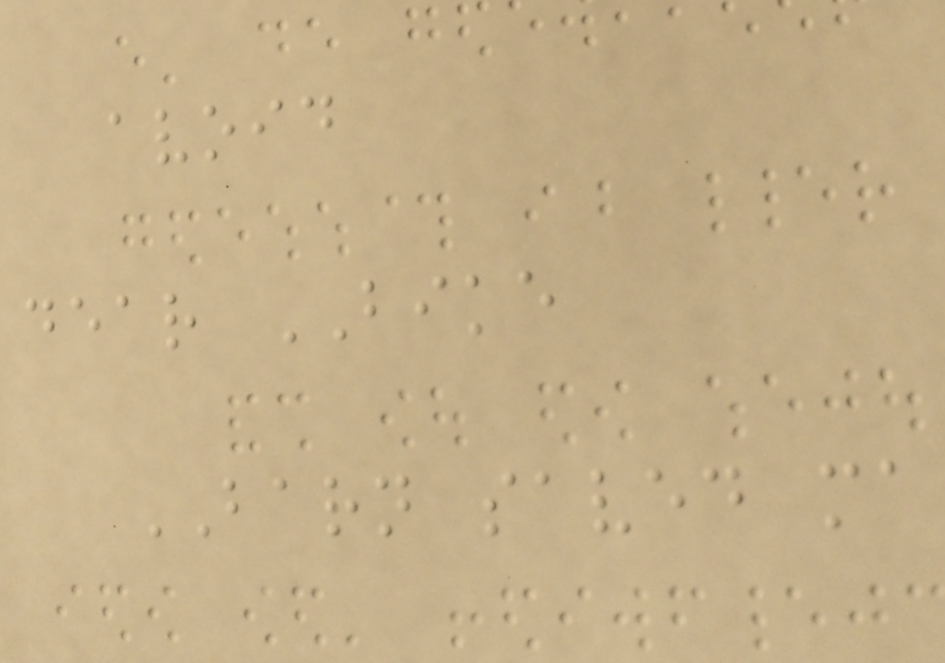avoid
dear BIKE
BARN saved ma
